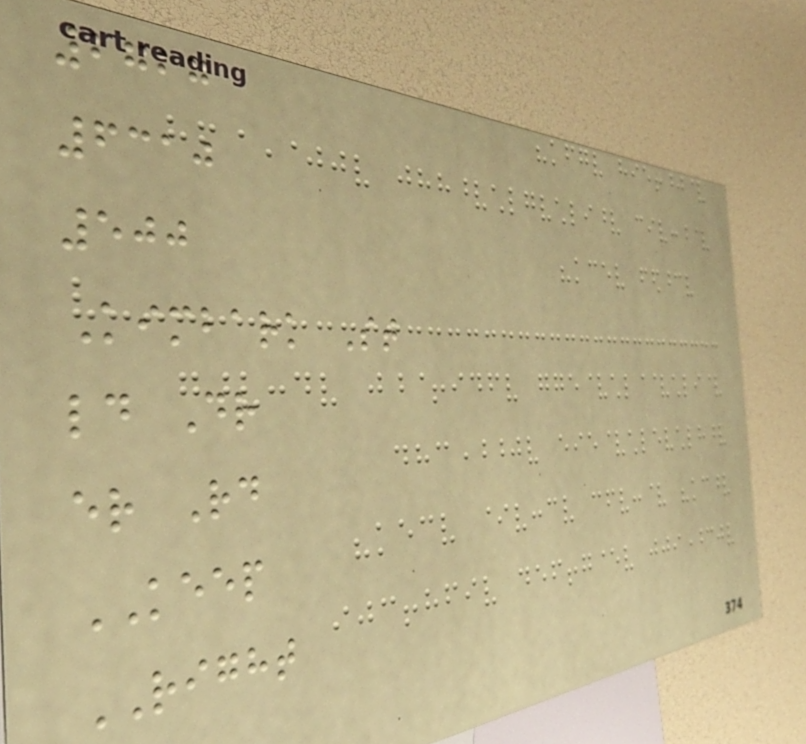2727
6310
500
Kimbark St
ld Dr
er Rd
KEEP
RIGHT
